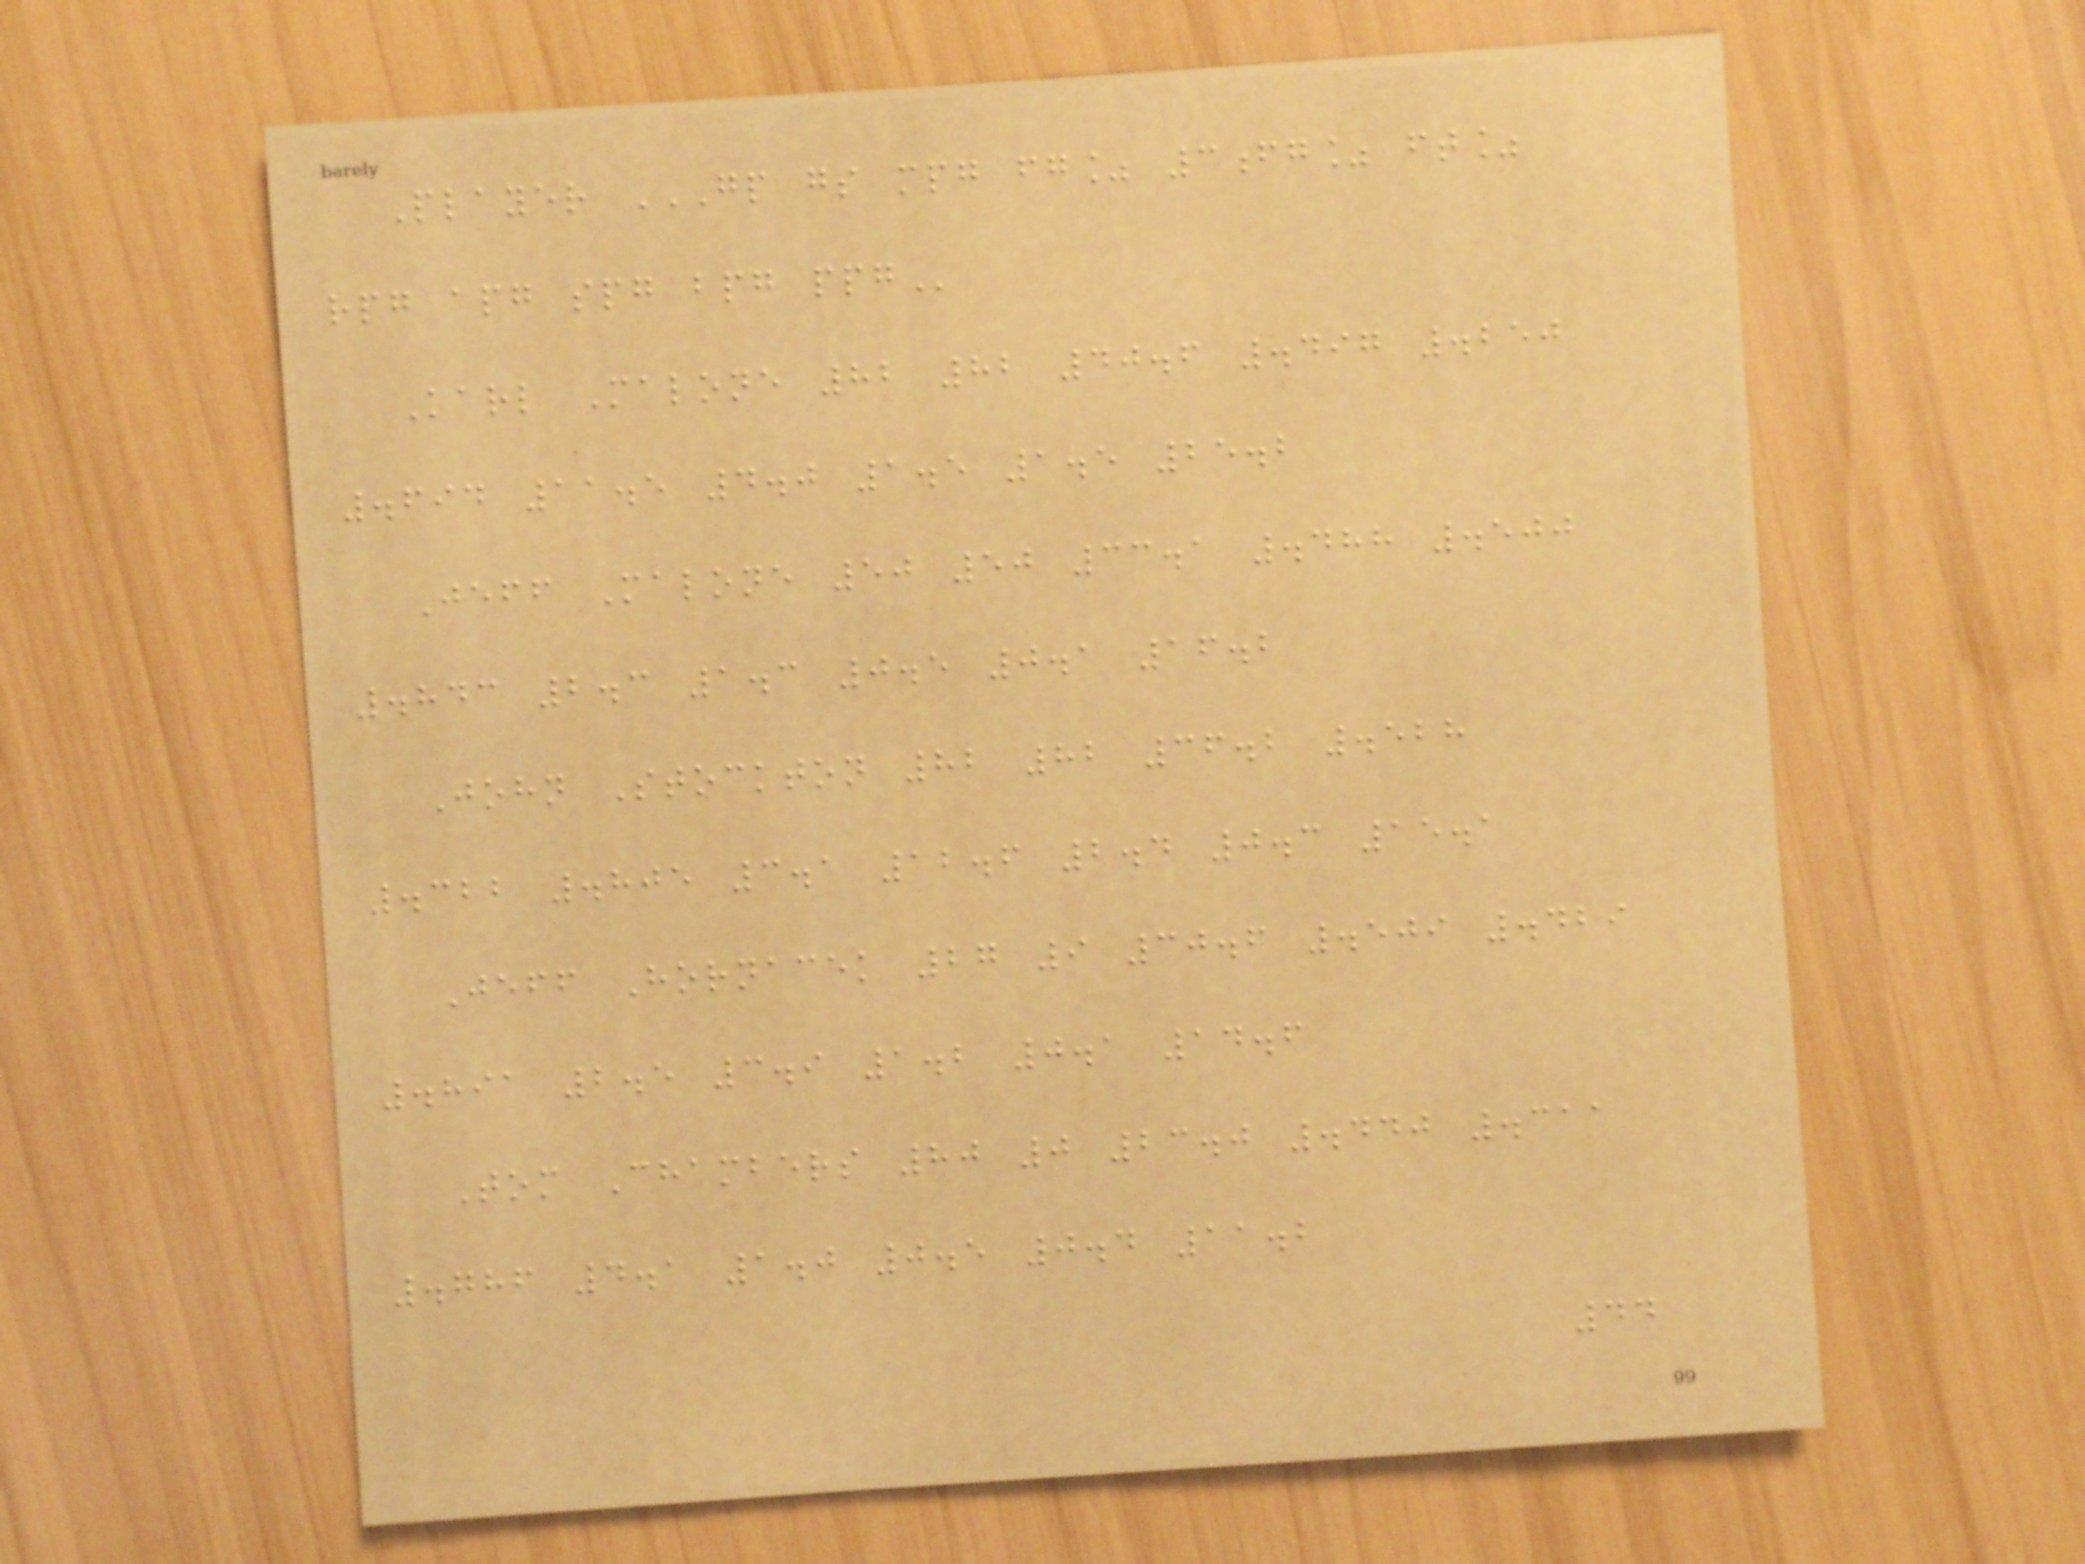Player GP GS MPG FG% 3FG% FT%
RPG APG SPG BPG PPG
Karl Malone 82 82 40.6 .497 .250
.694 11.5 4.0 1.5 1.5 25.2
Jeff Malone 50 50 33.1 .488 .500
.843 2.3 1.3 0.5 0.1 16.2
John Stockton 82 82 36.2 .528
.322 .805 3.1 12.6 2.4 0.3 15.1
Jeff Hornacek 27 9 30.6 .509 .429
.891 2.5 3.9 1.2 0.1 14.6
Tom Chambers 80 0 23.0 .440 .311
.786 4.1 1.0 0.5 0.4 11.2
44
